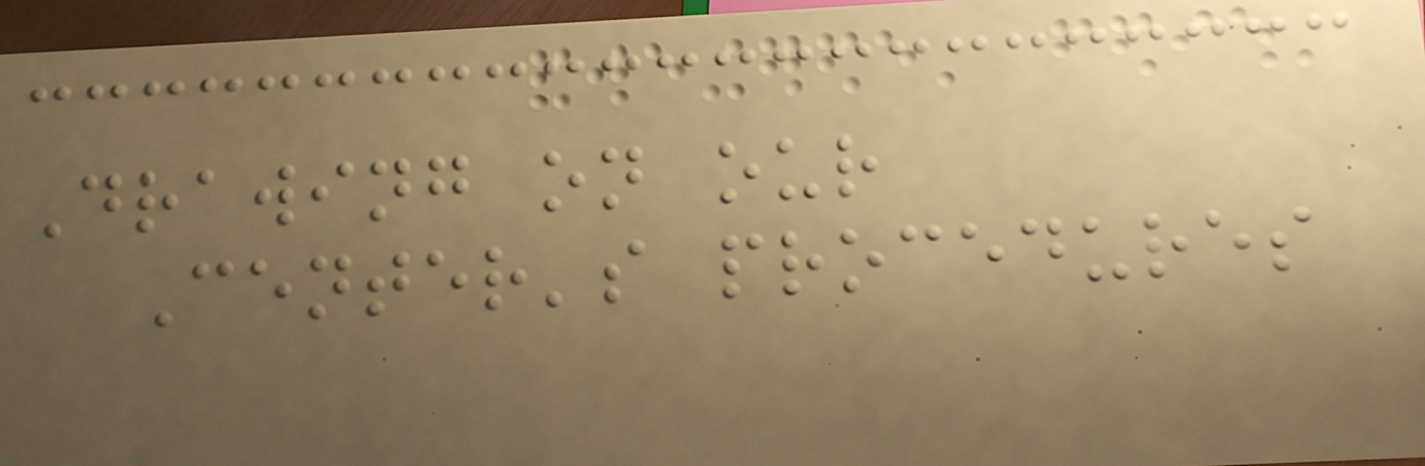Drawing on our
Center's procedures
